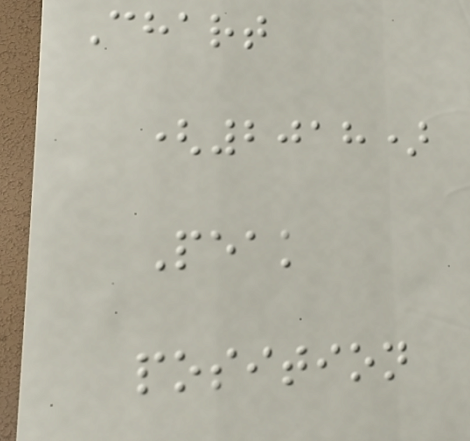Chart
(2018)
Peak
position
